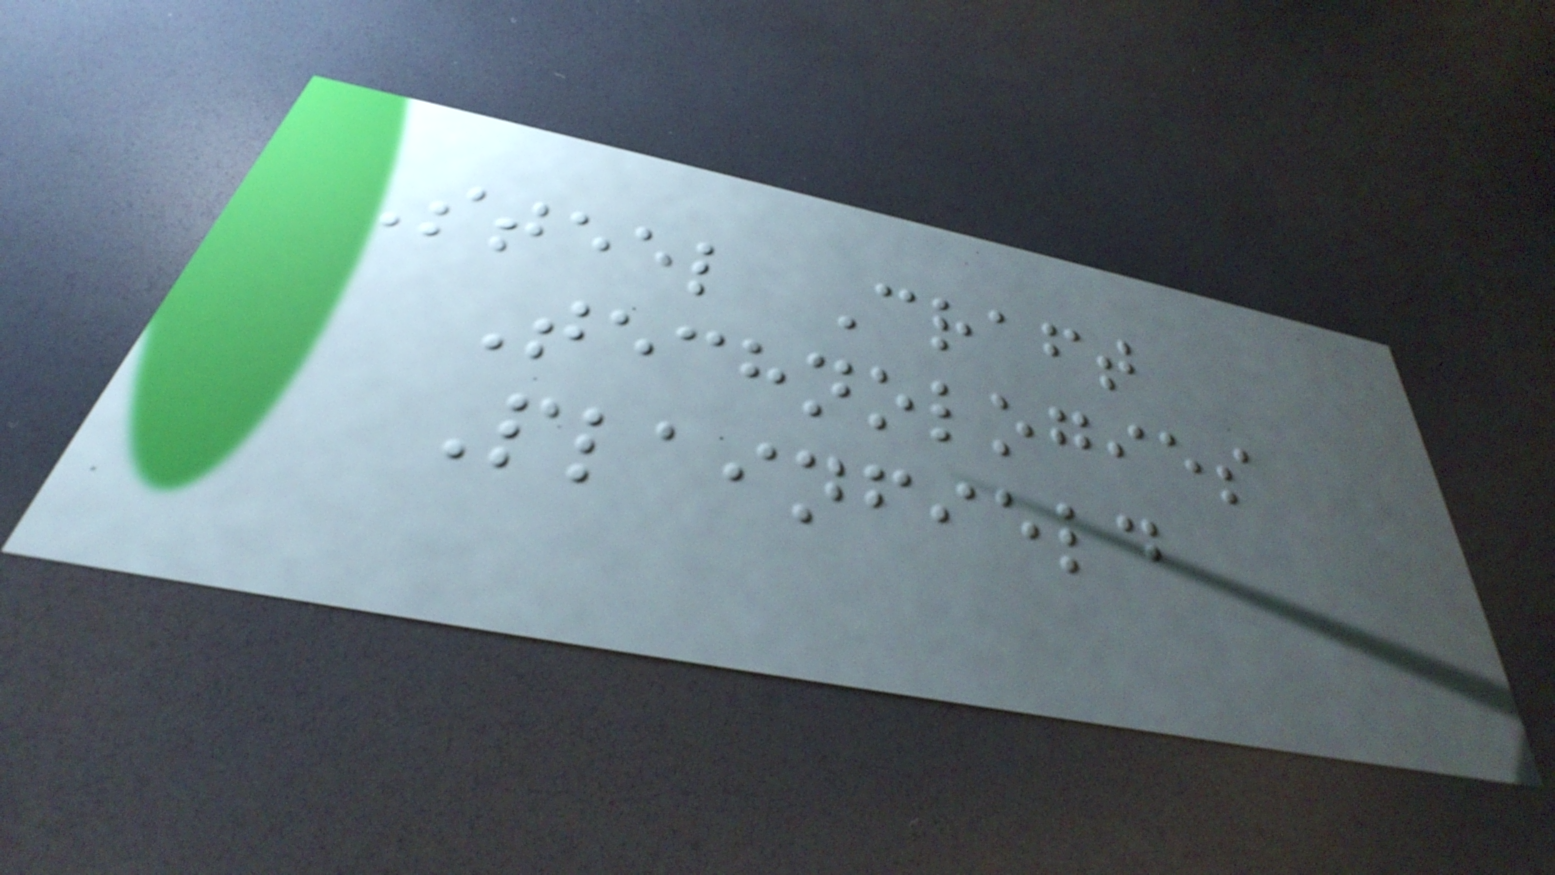Steel Craft
Technologies
Plainfield
